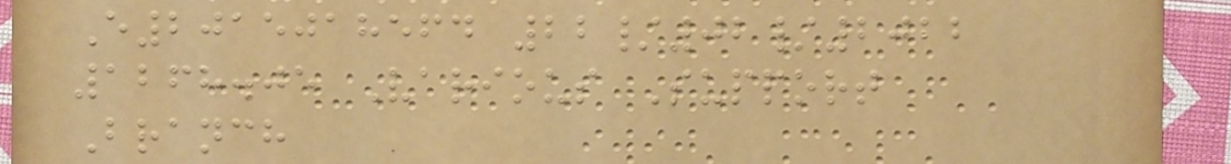E2015018564 22/02/2022
1268.05 Various Support
Branch
